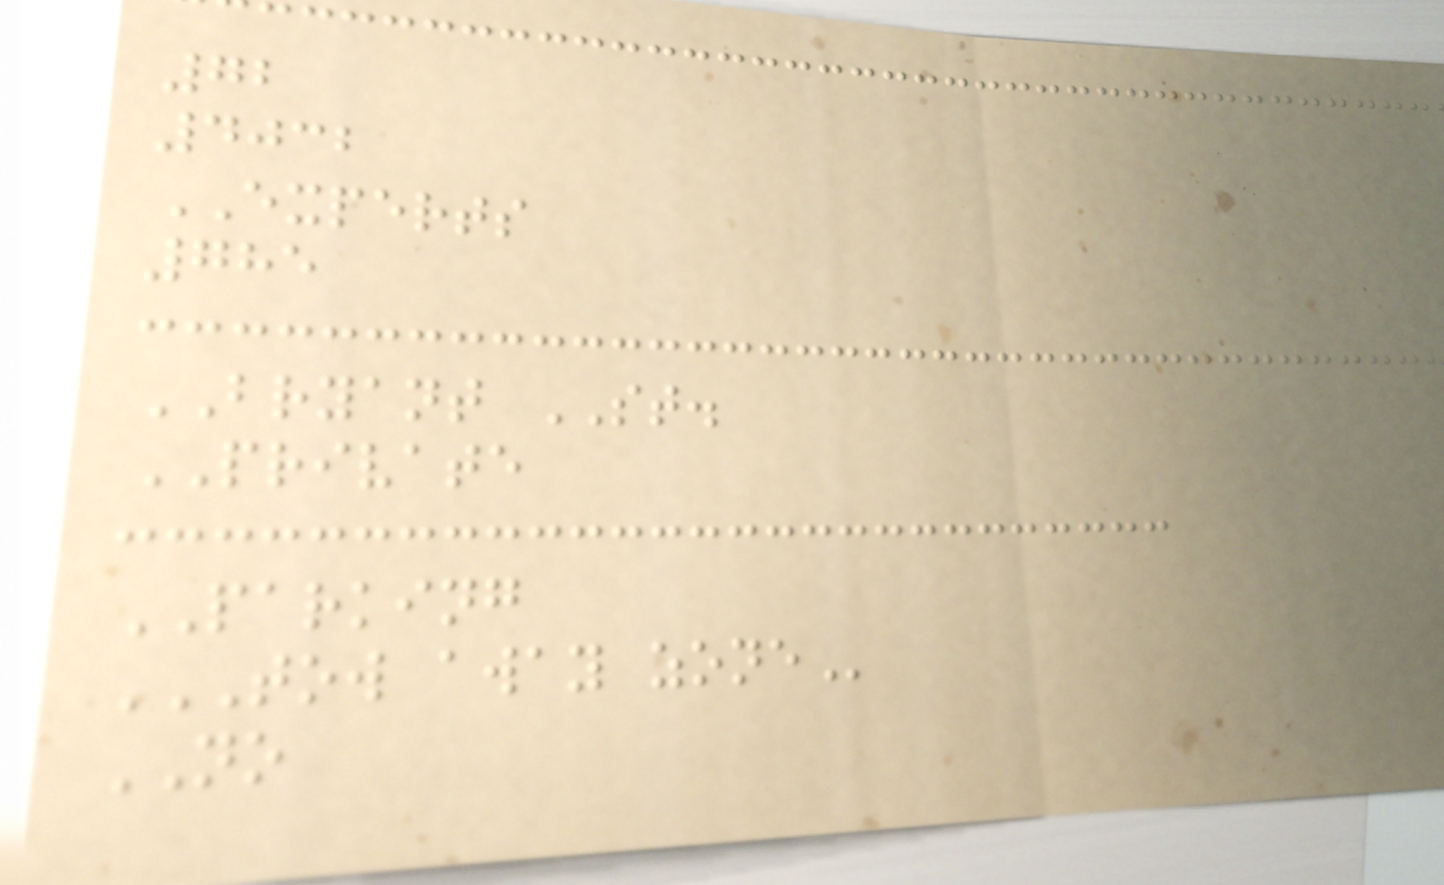72
4032
EXPERTS
785
BRYANT ST.
PRIVATE
PARKING
TOW AWAY ZONE
NO
